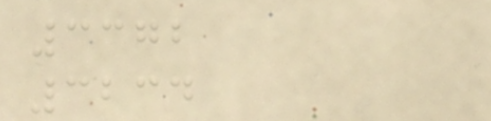3372
3234
